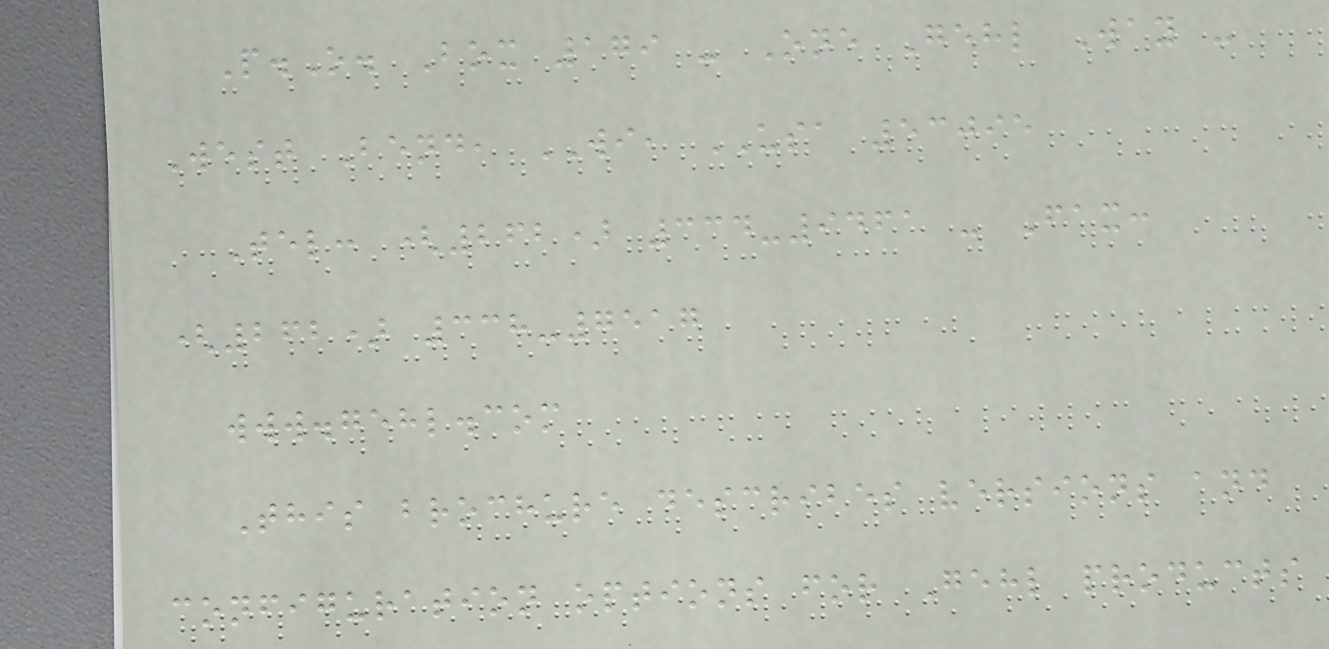P.O. Box 179 - One Gehl Way -
West Bend, WI, USA 53095
Tel: (262) 334-9461 - Fax:
(262) 338-7517
www.gehl.com
This brochure describes versions and
configuration options for Gehl products
